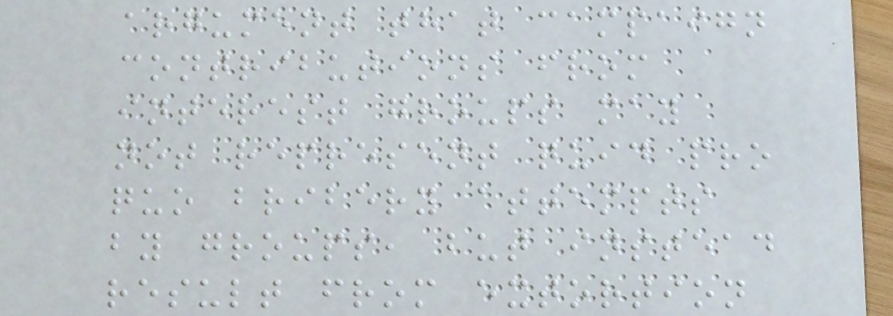argument that campaign
contributions from
interest groups may
not represent quid pro
quo bribery attempts
by groups, but instead
result from extortion
